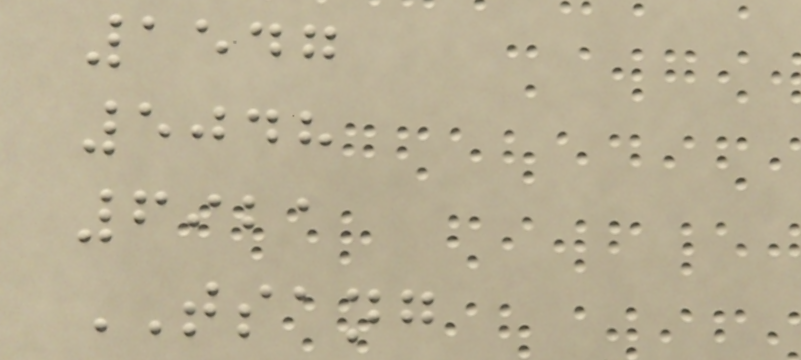1547
5048
6921
TSANG
